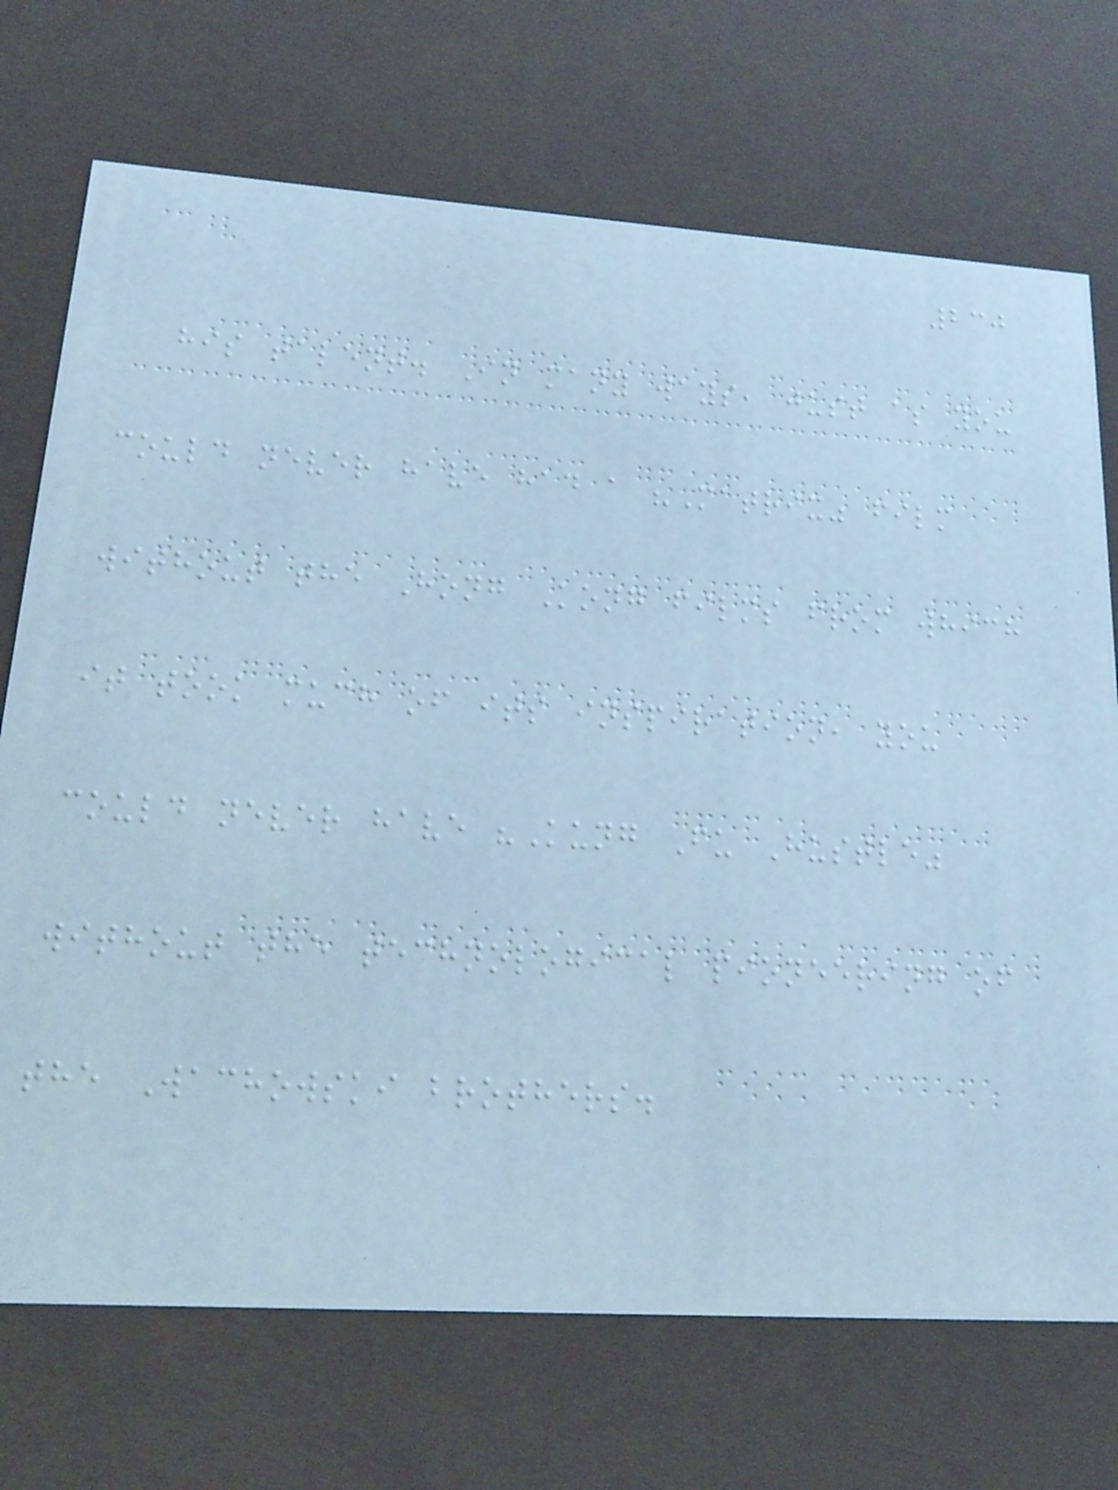230
his talent. In many ways, just as you
could never have had a "Matrix" film
without the Hong Kong films from which
it took much of its inspiration, you
could never have "Kung Fu Hustle"
without the technological pioneering of
the Wachowski brothers.
